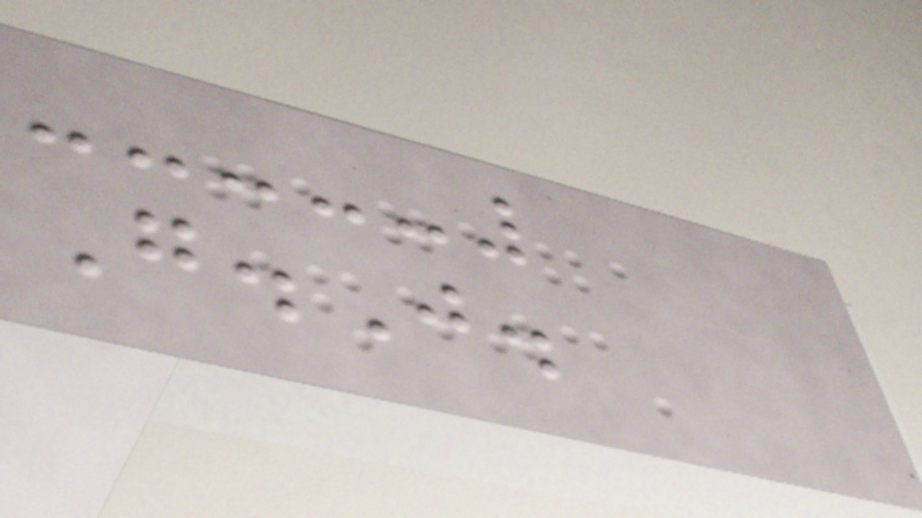G.J.
